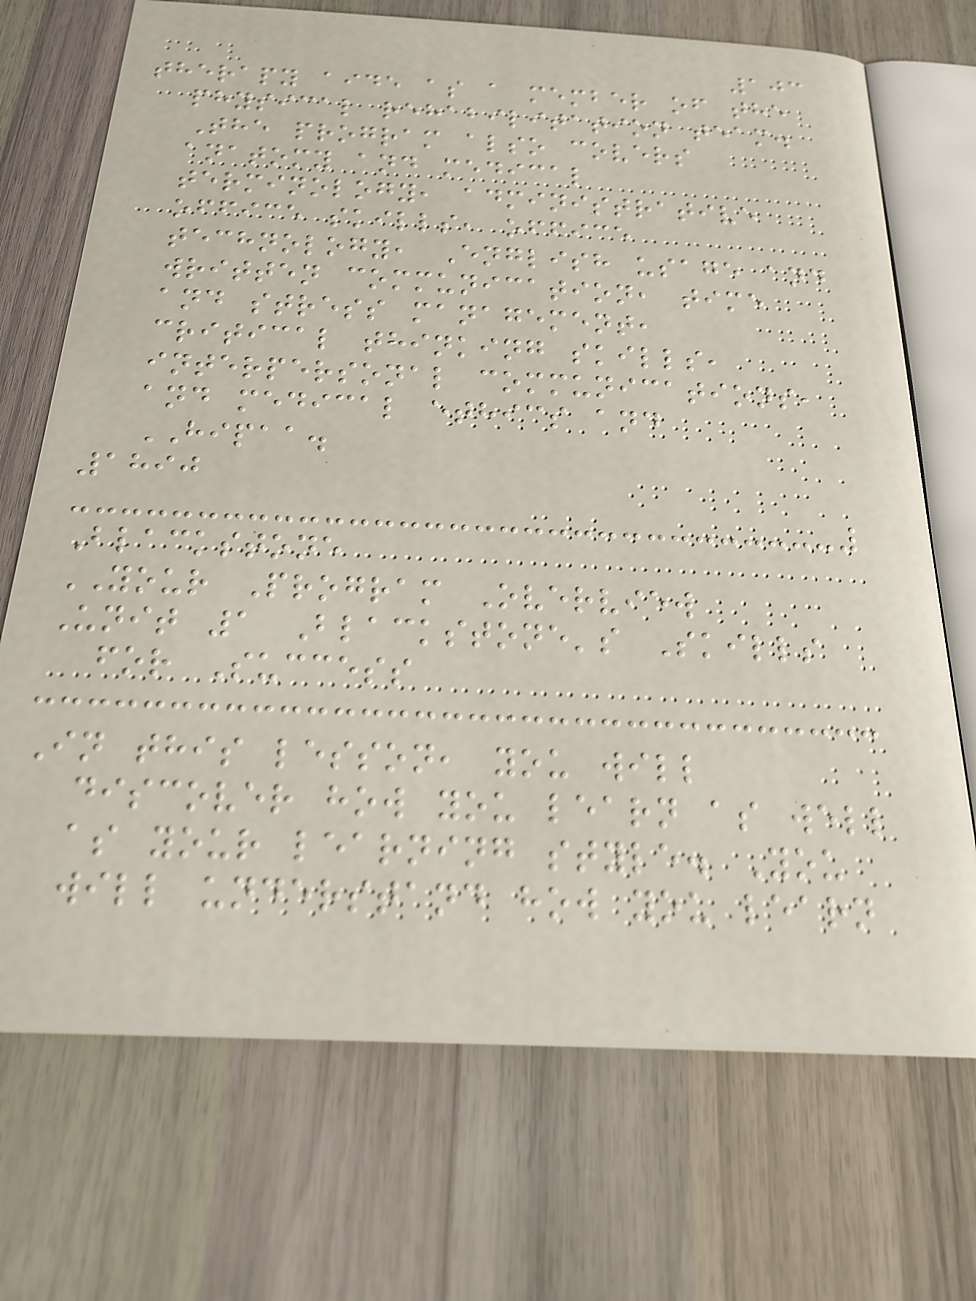103
therapy aide as a member of the
physical rehabilitation team.
The program also covers
anatomy and medical
terminology, administrative
office skills, office
technology, English usage and
written communication, time
and stress management,
critical thinking skills,
interpersonal communications,
and medical ethics and
HIPAA.
1890
Blackstone
YOUR Program Overview
Unit 1 Blackstone's Skills
for Success
In this lesson, you will
discover how you learn as well
as your learning style. You
will understand how you learn
